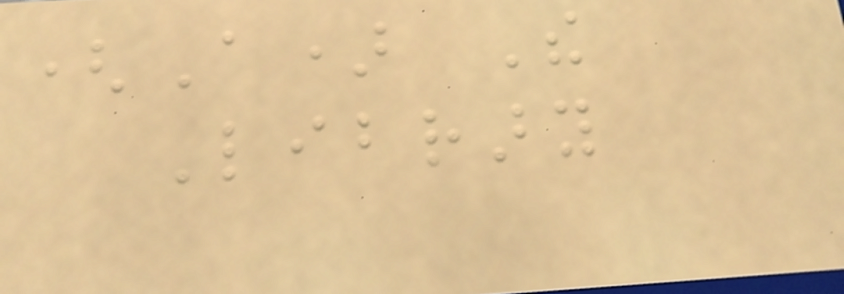(A) The
Library
